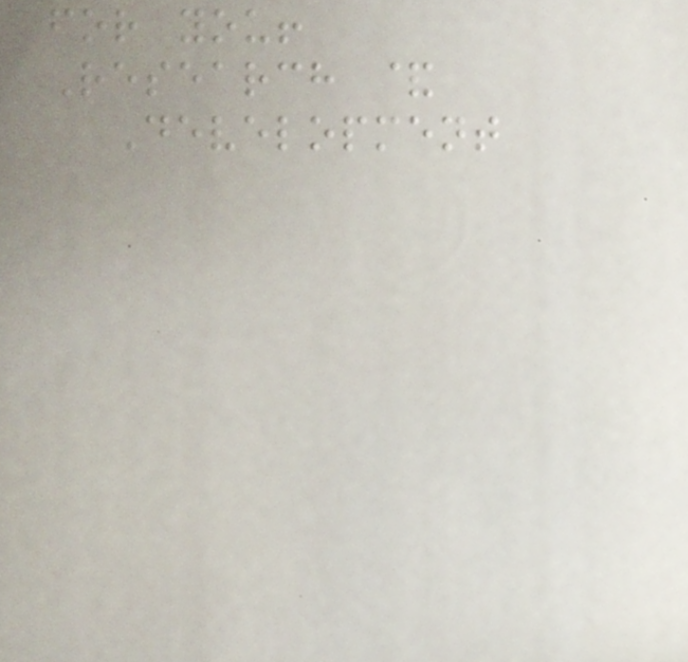for you!
Research &
Development
